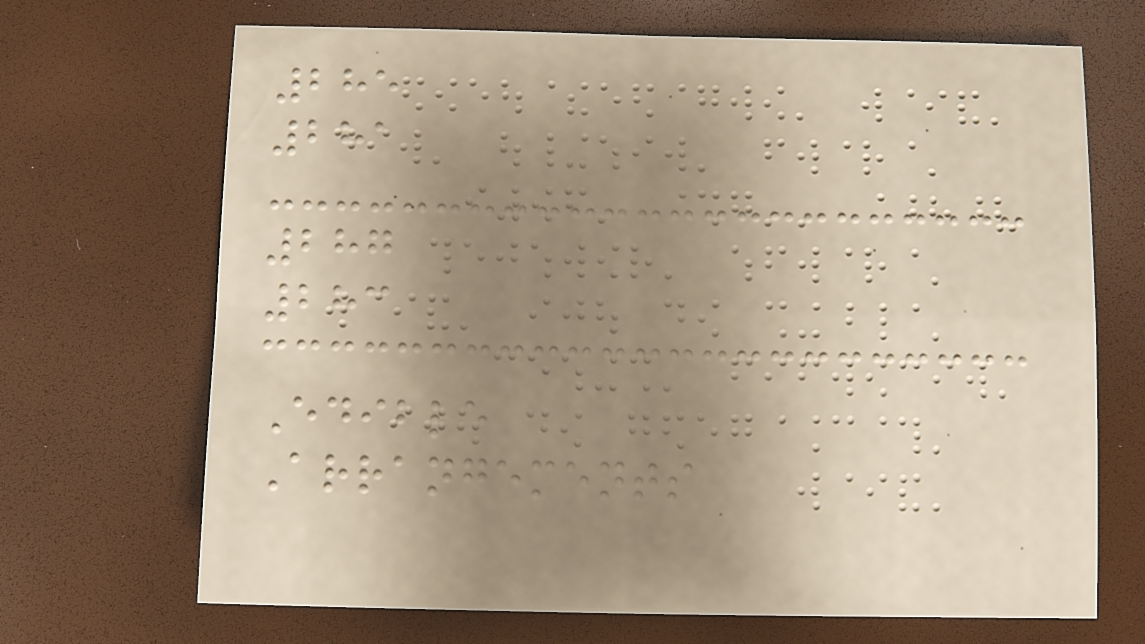285
281
287
283
Edible
Arrangements
